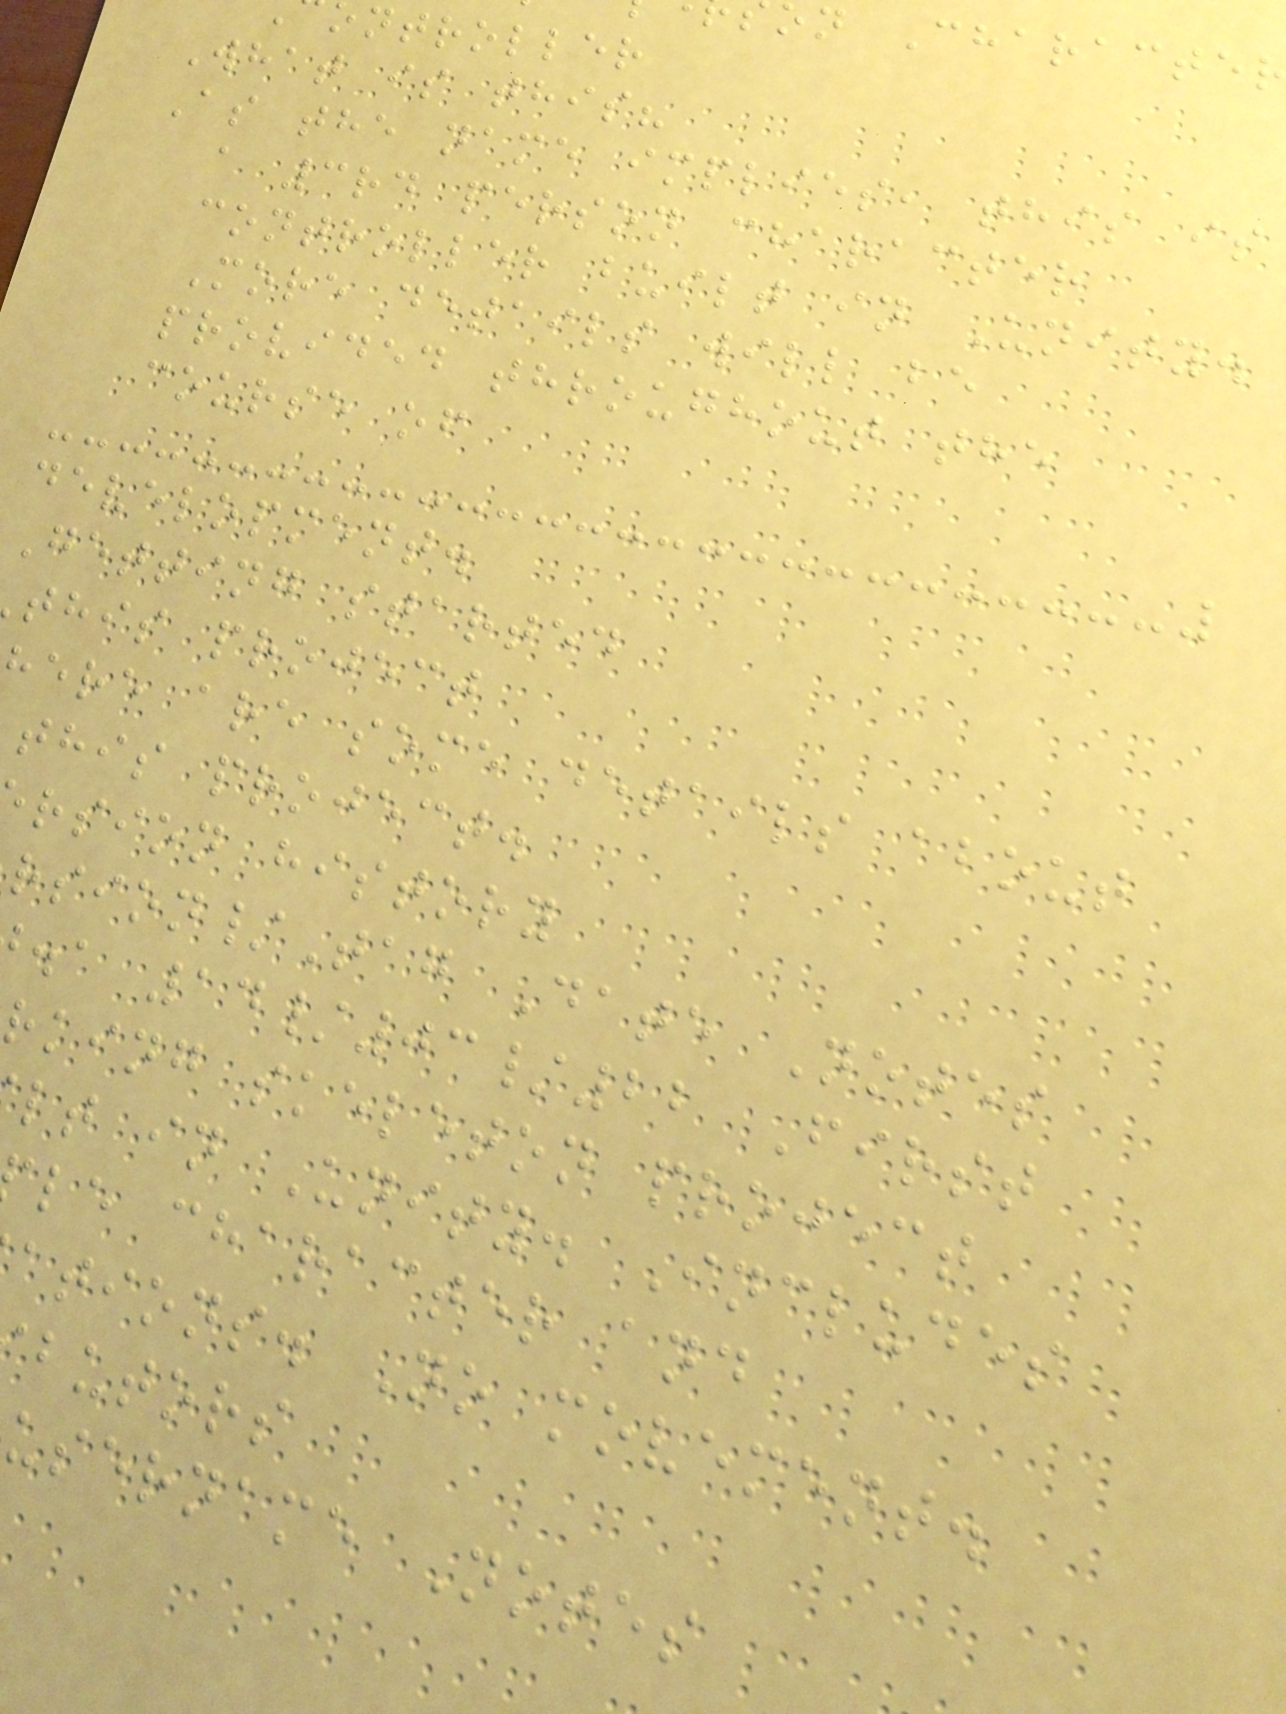on Characte
ntroller
What is this?
As the name implies, this is
a 3rd person character
controller built in Unity.
More details will be
provided throughout the
course of
development.
Getting started
this project
here are some details about
this project.
rsion history
rsion/Tag Date Notes
.a 14/03/22 First
rking skeleton project
lt in Unity. Includes
le character and
ations. No movement.
butors
username Notes
